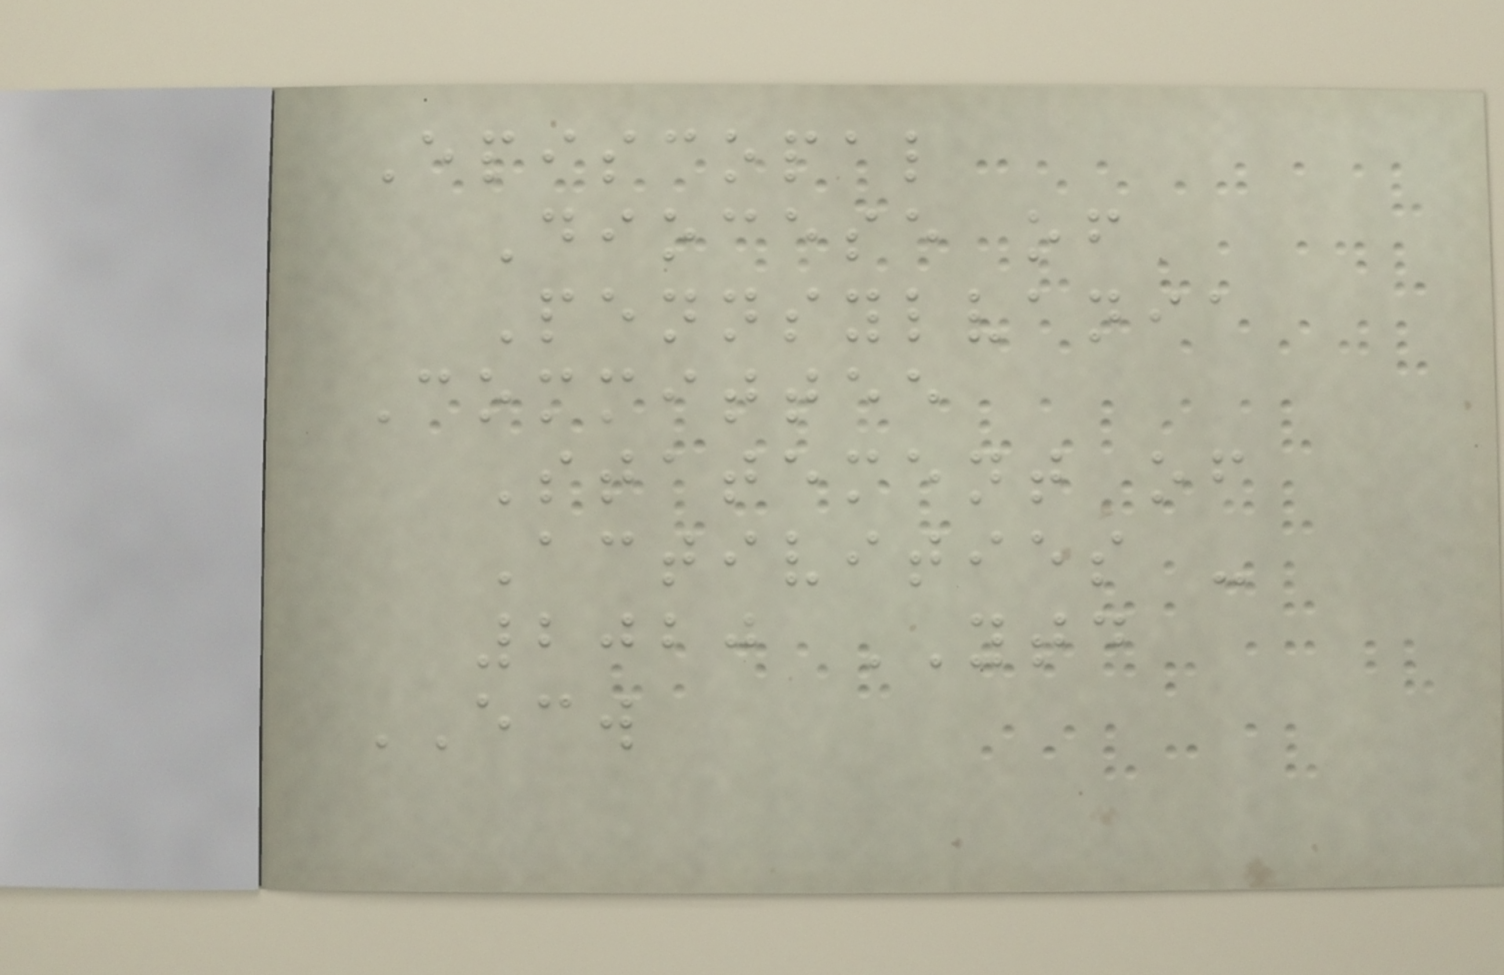Episcopal
Diocese of
Pennsylvania
Committee
Statement of
Activities -
2020 YTD
ECW
